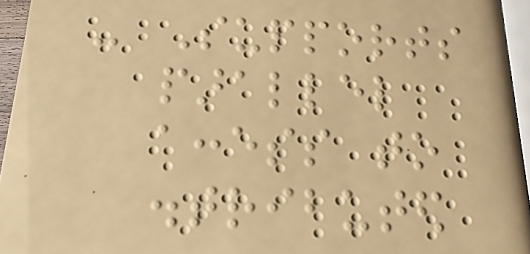- Supports
parallel
access to
distributed
